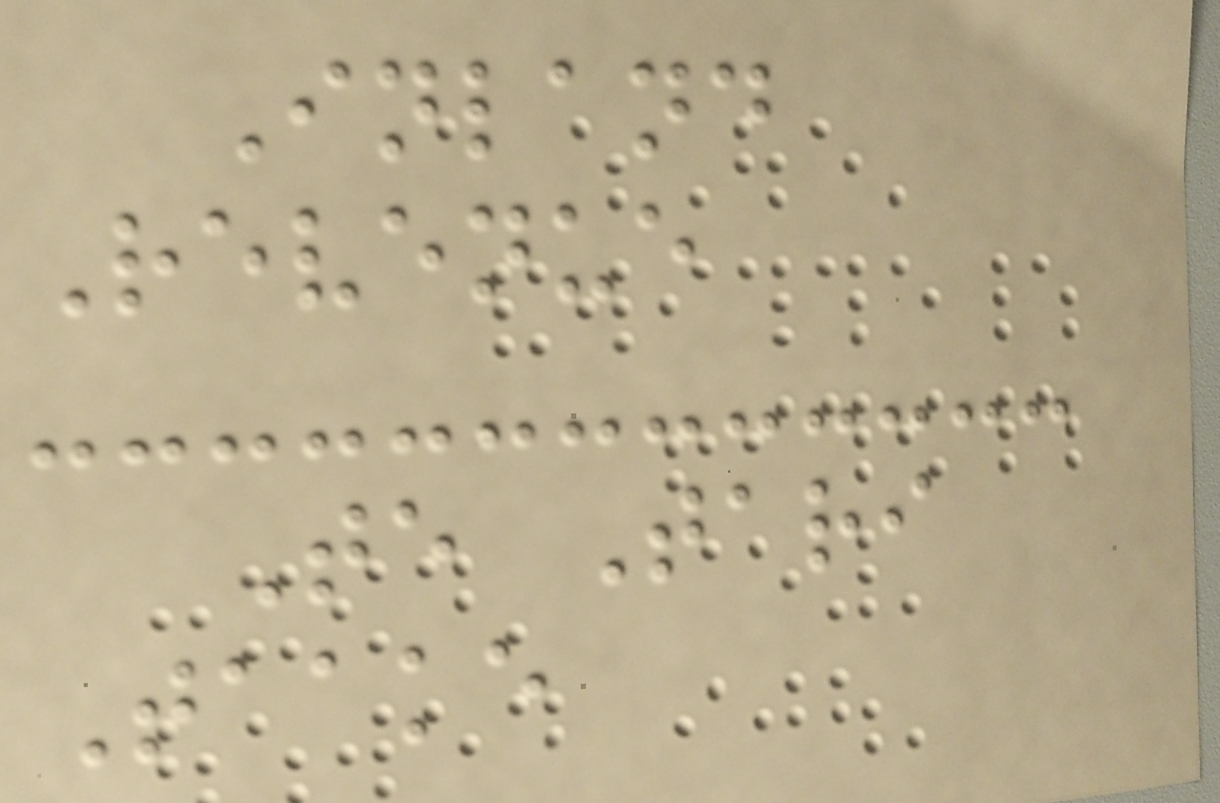Inland
Revenue
Te Tari
Taake
